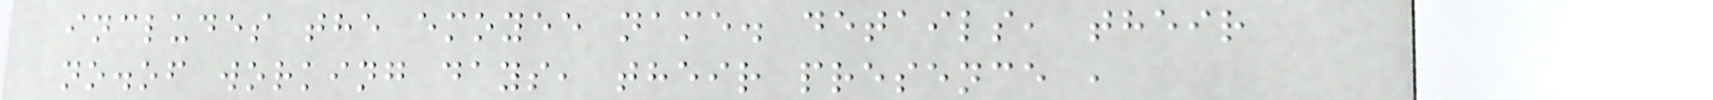includes the emoyee name. details, their
no.of working days, their presence ,
